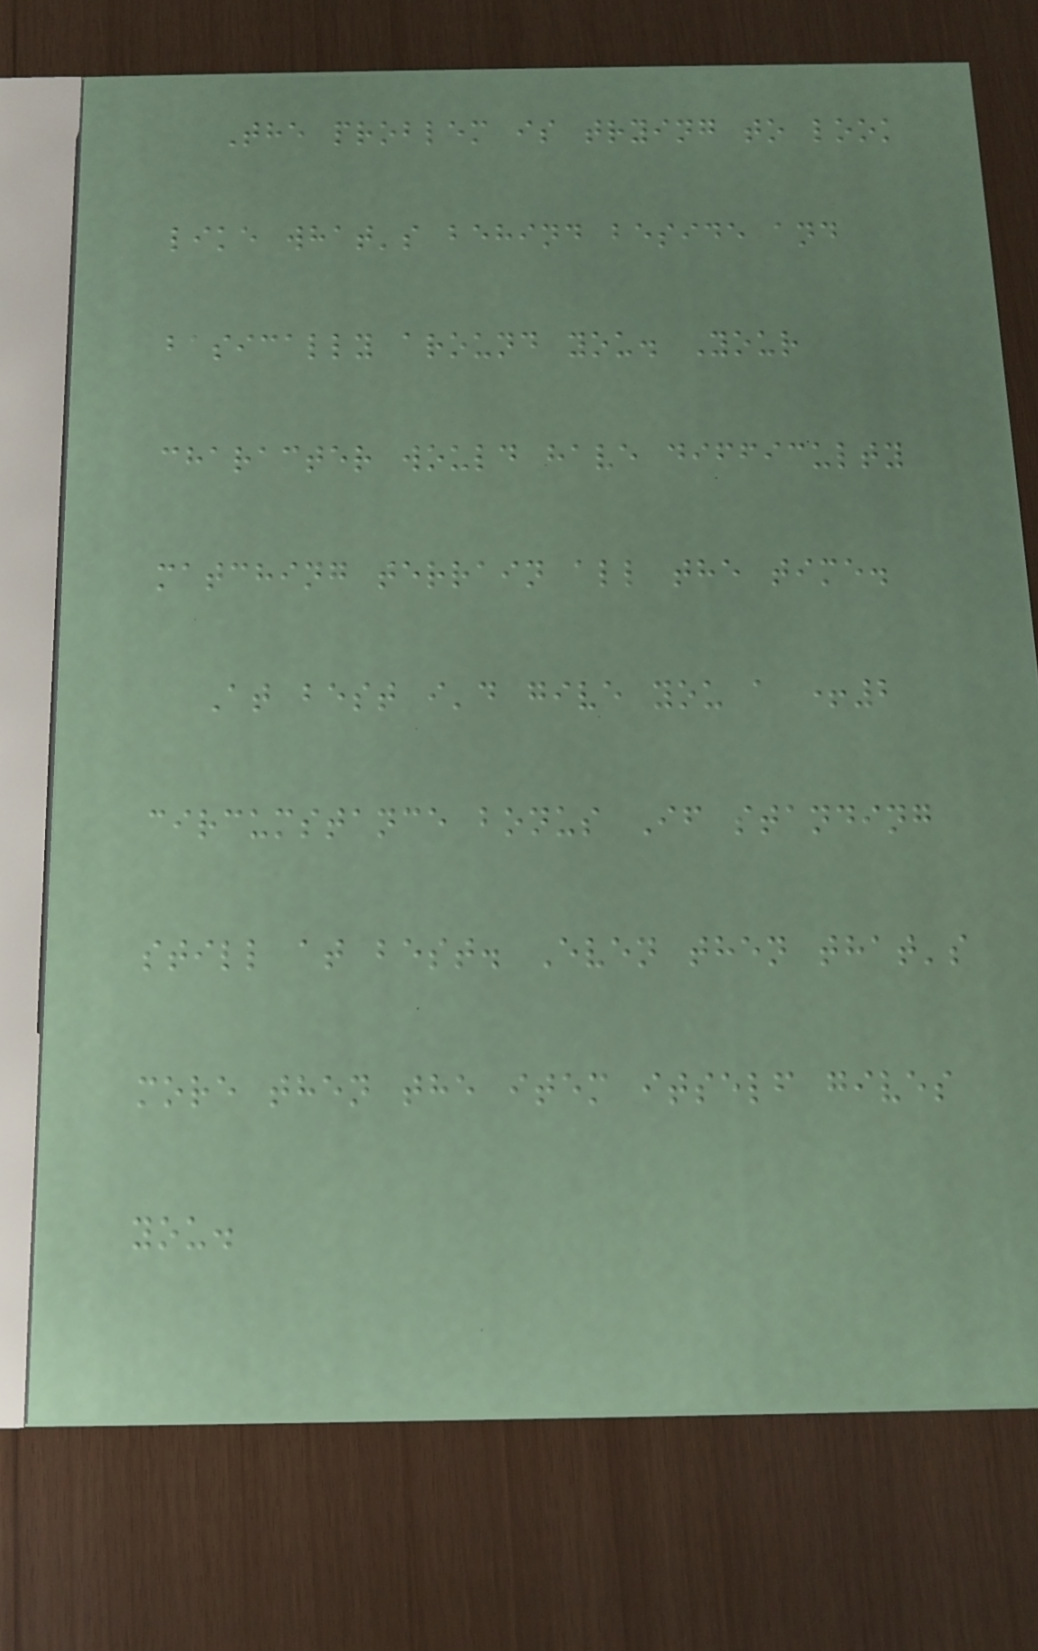The problem is trying to look
like what's behind beside and
basically around you. Your
character would have difficulty
matching terrain all the time.
At best i'd give you a +2
circumstance bonus If standing
still at best. Even then that's
more then the item itself gives
you.
